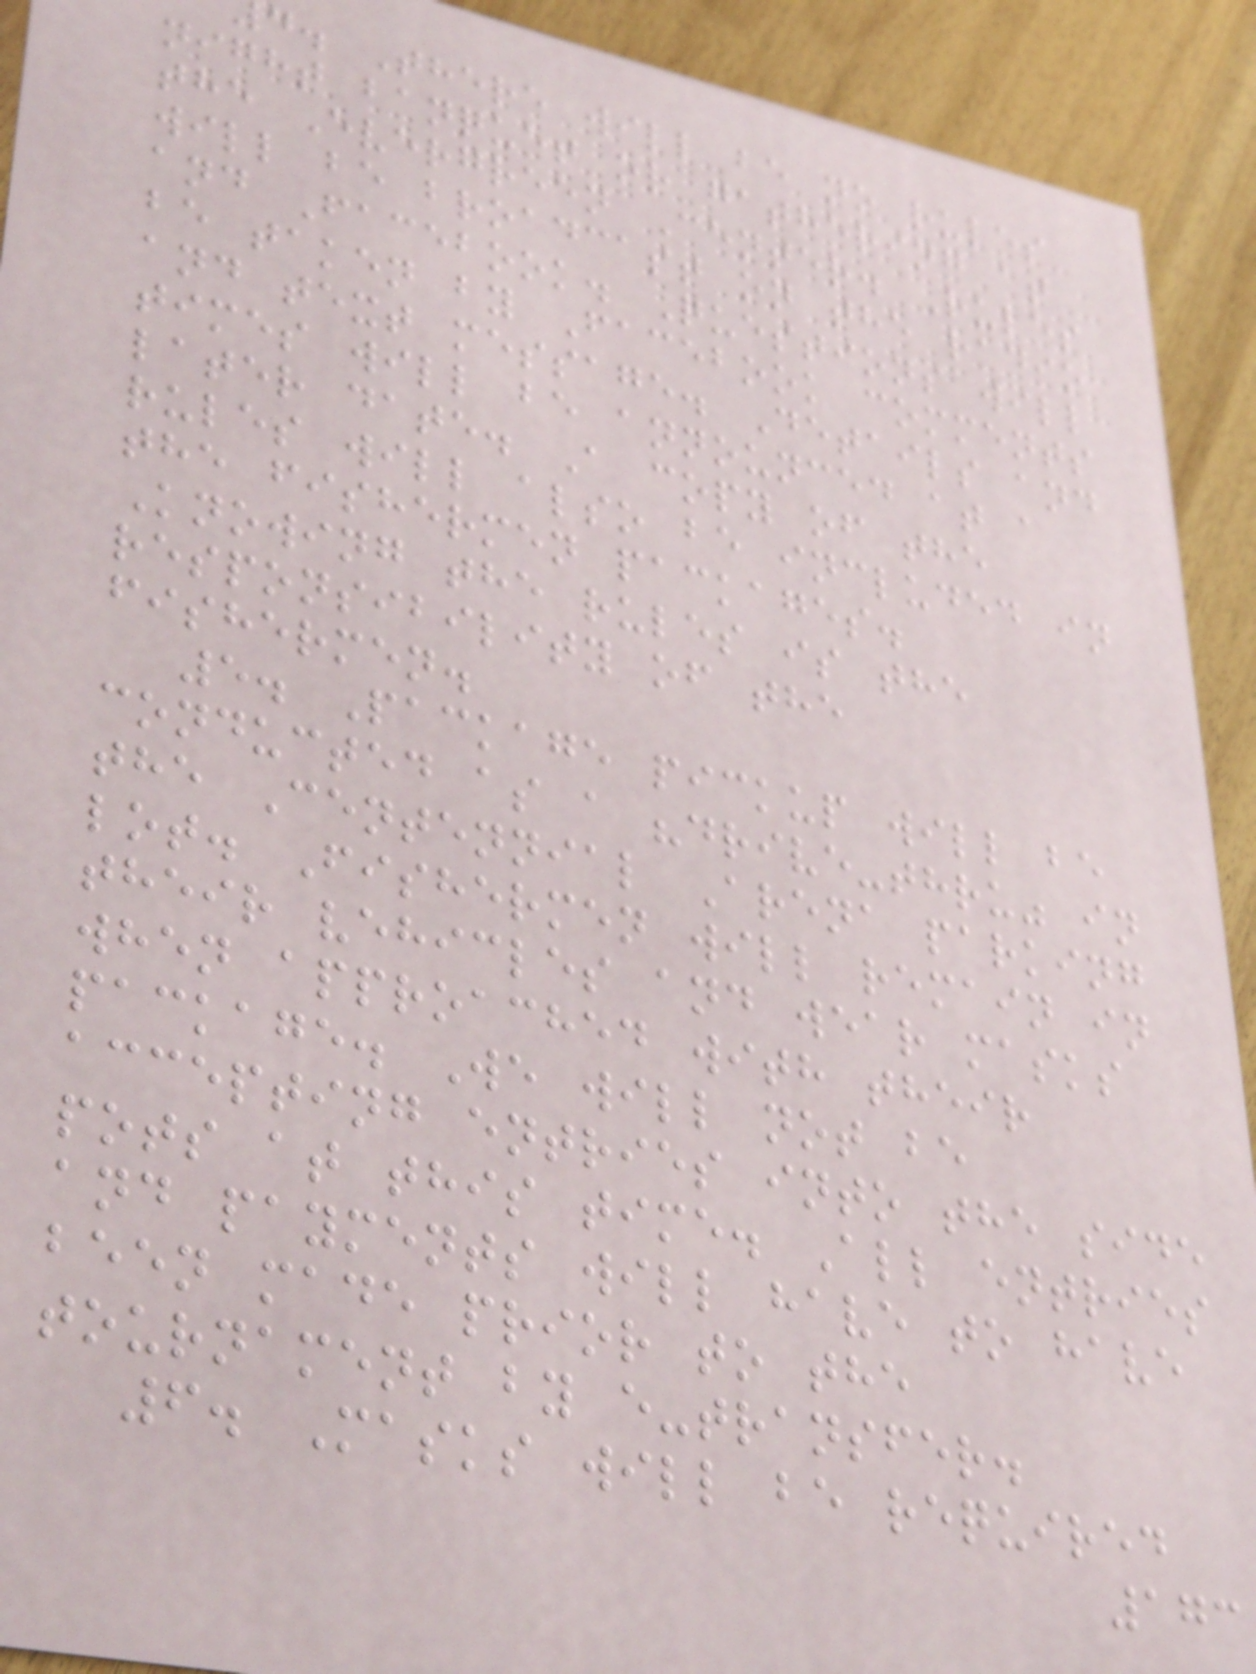d. There will be no rules
night banquet or gathering at
the Evergreen Center. Rules
will be broadcast on the radio
and Facebook. Questions will
be taken by Facebook comments
and text message. Details and
times will be announced at a
later date. A copy of the
rules will also be included in
the fishermen packages.
Knowing the rules is the
responsibility of the
fishermen.
5. Package pickup will be
conducted as a "drive-thru" in
the Centennial Arena parking
lot. Fishermen will remain in
their vehicles and wear masks
when approached with their
package. We will not be
accepting entries into the side
pots at this time. All entries
and payments will have to have
been made prior to the
tournament by e-transfer.
6. Masks will be required
173
